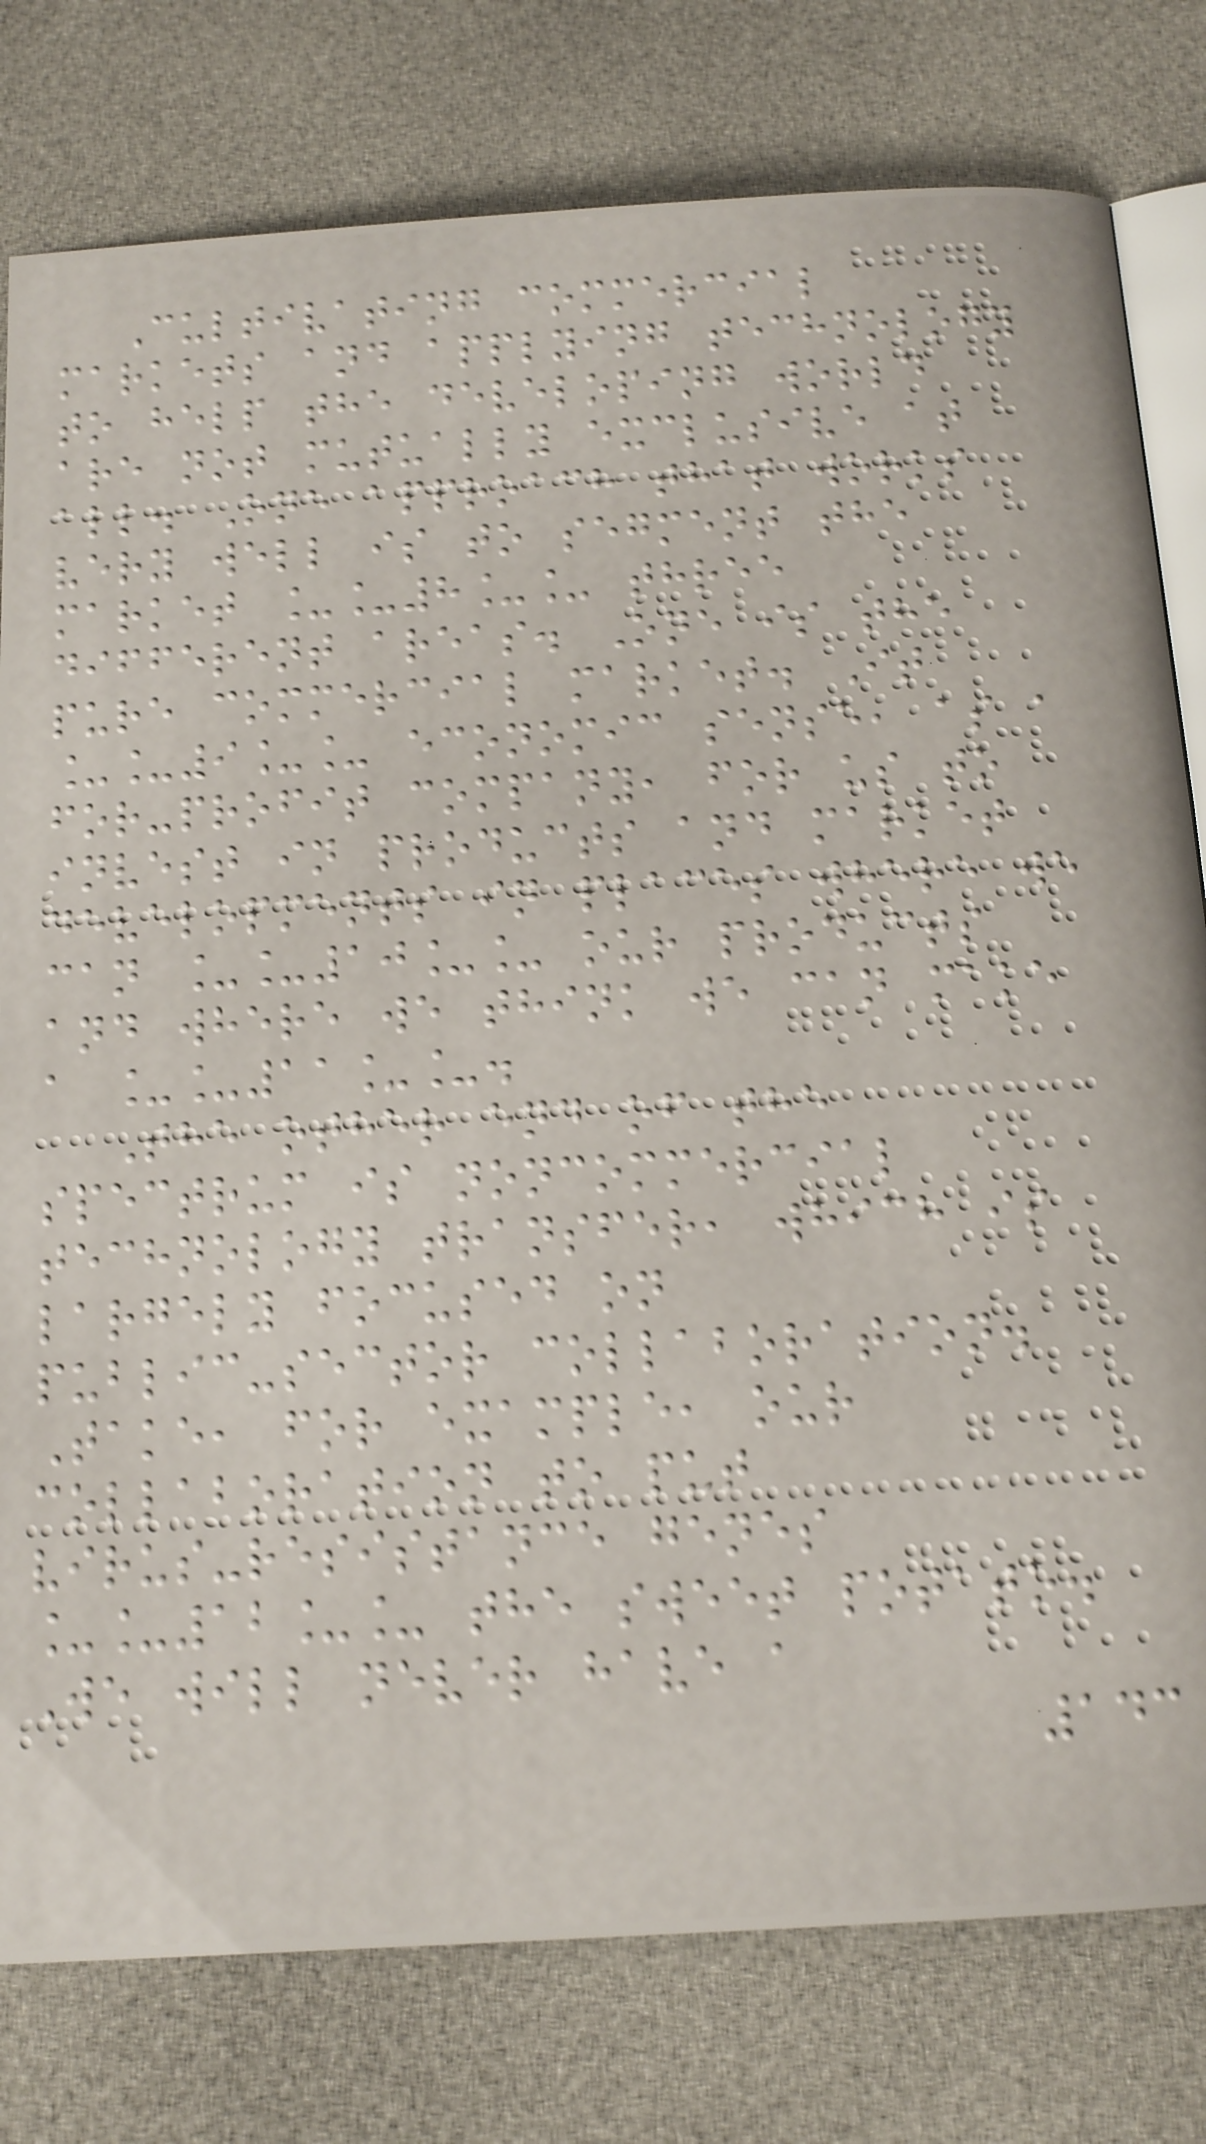Cultivating commercial
markets and applying technology
to help the developing world
are not mutually exclusive at
all. One approach that works
very well is to segment the
market __8__ three
different areas. One is the
pure commercial market. It
__9__ economic sense, as a
for-profit company, for us to
invest in products and market
developments in places where we
can __10__ our products
and where we think we can make
a __11__.
The other end of the
spectrum is noncommercial
technology transfer, which is
largely focused on
public-sector collaboration.
Take, for example, our
collaboration to put
virus-resistance genes
__12__ the sweet potato.
We will never have a
143
